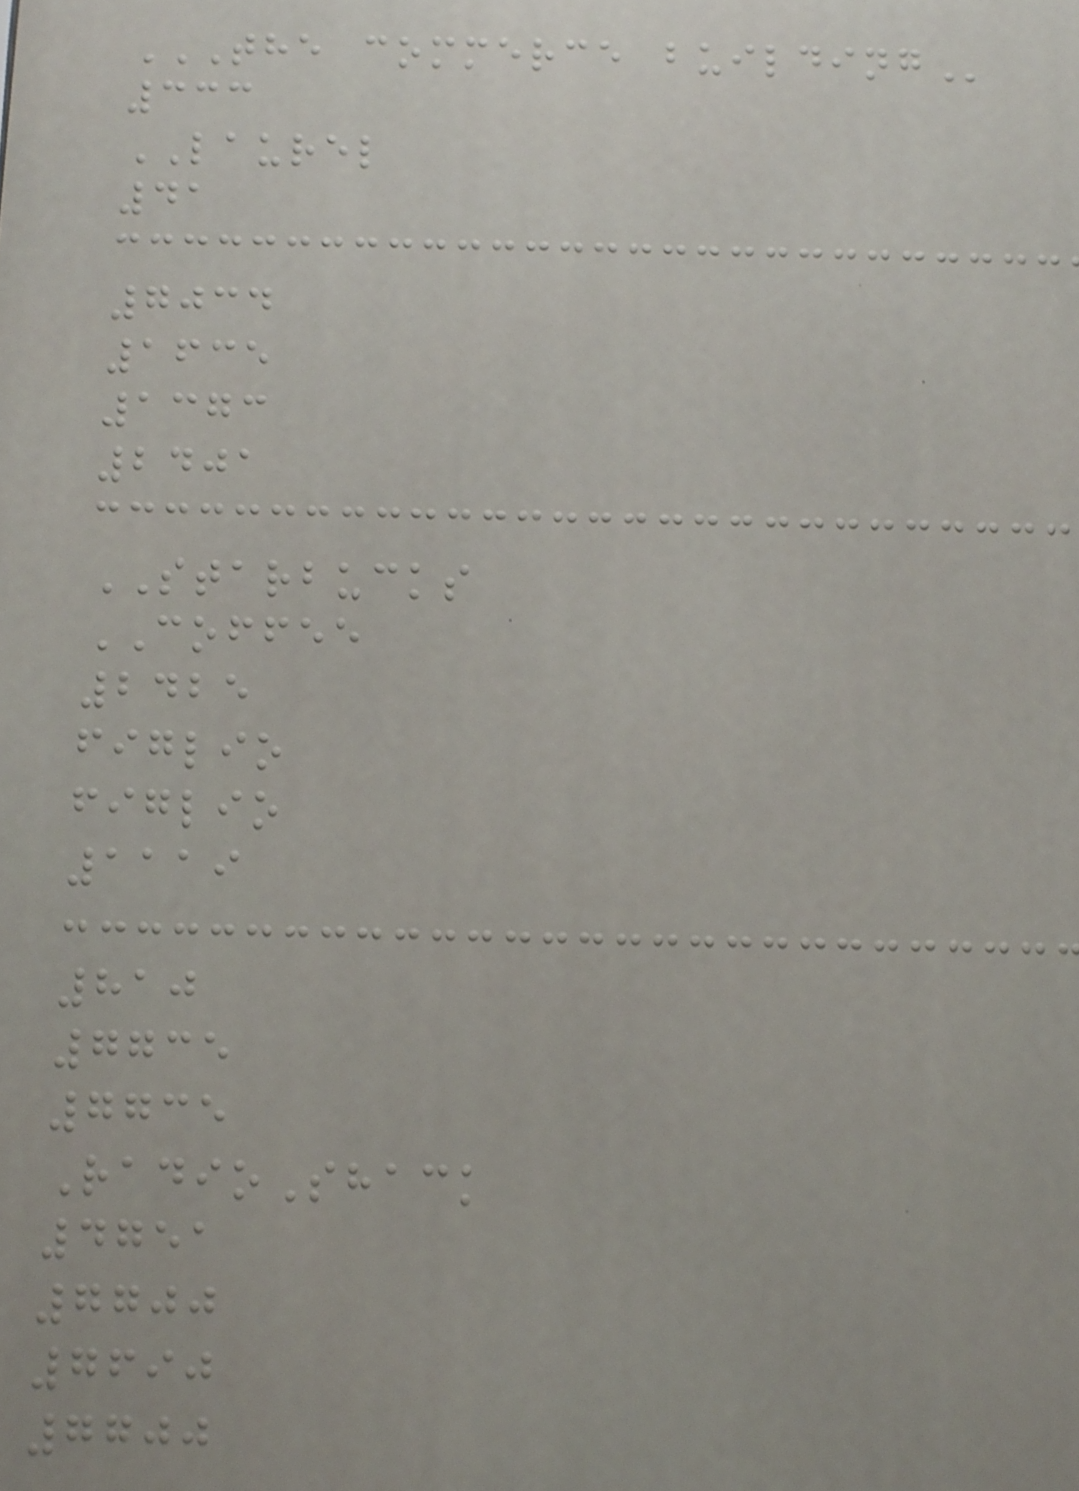THE COMMERCE BUILDING
333
LAUREL
41
7034
1635
1373
2401
STARBUCKS
COFFEE
2425
figlio
figlio
1119
810
7735
7735
RadioShack
4751
7700
7690
7700
